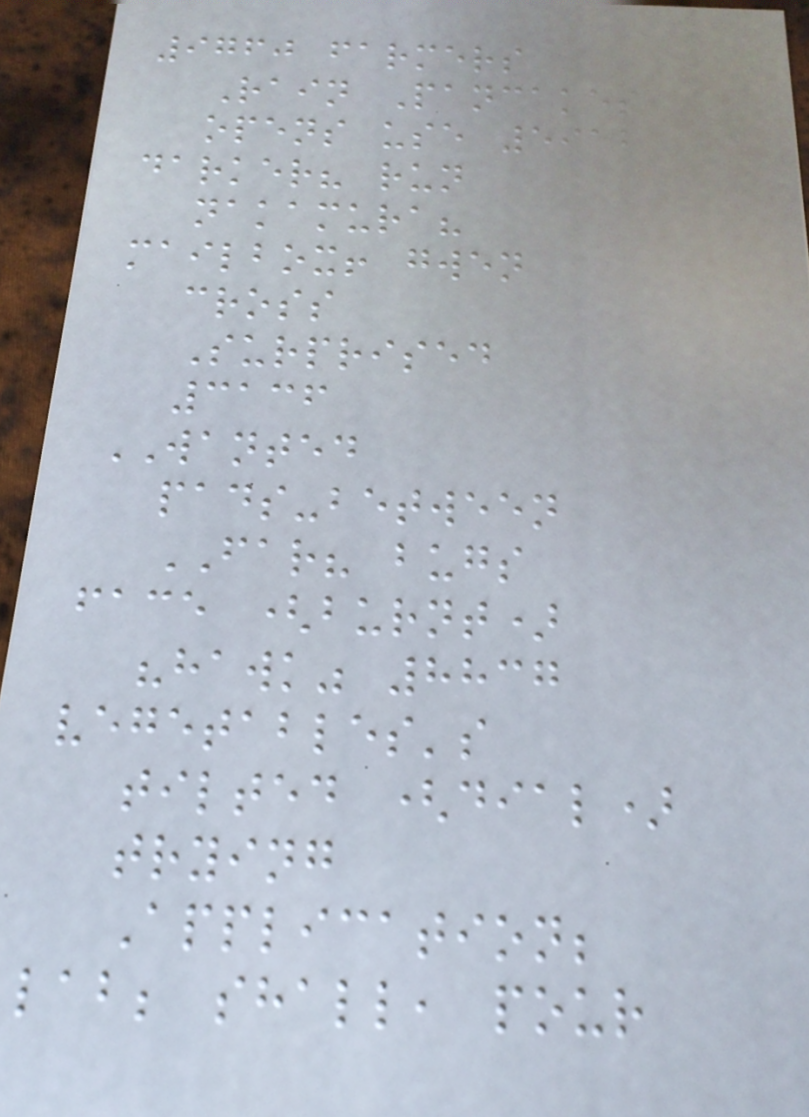9760 farmers
Rain Pancakes
opens use 5912
darker? run
nakamura?
mailbox! gwen
cross
Surprised
3136
WANTED
pads-between
FAR? bugs
face (burnt)
"hawk" 8837
vegetables's
tilted (dial)
trying
Application;
lab; shall, pour
